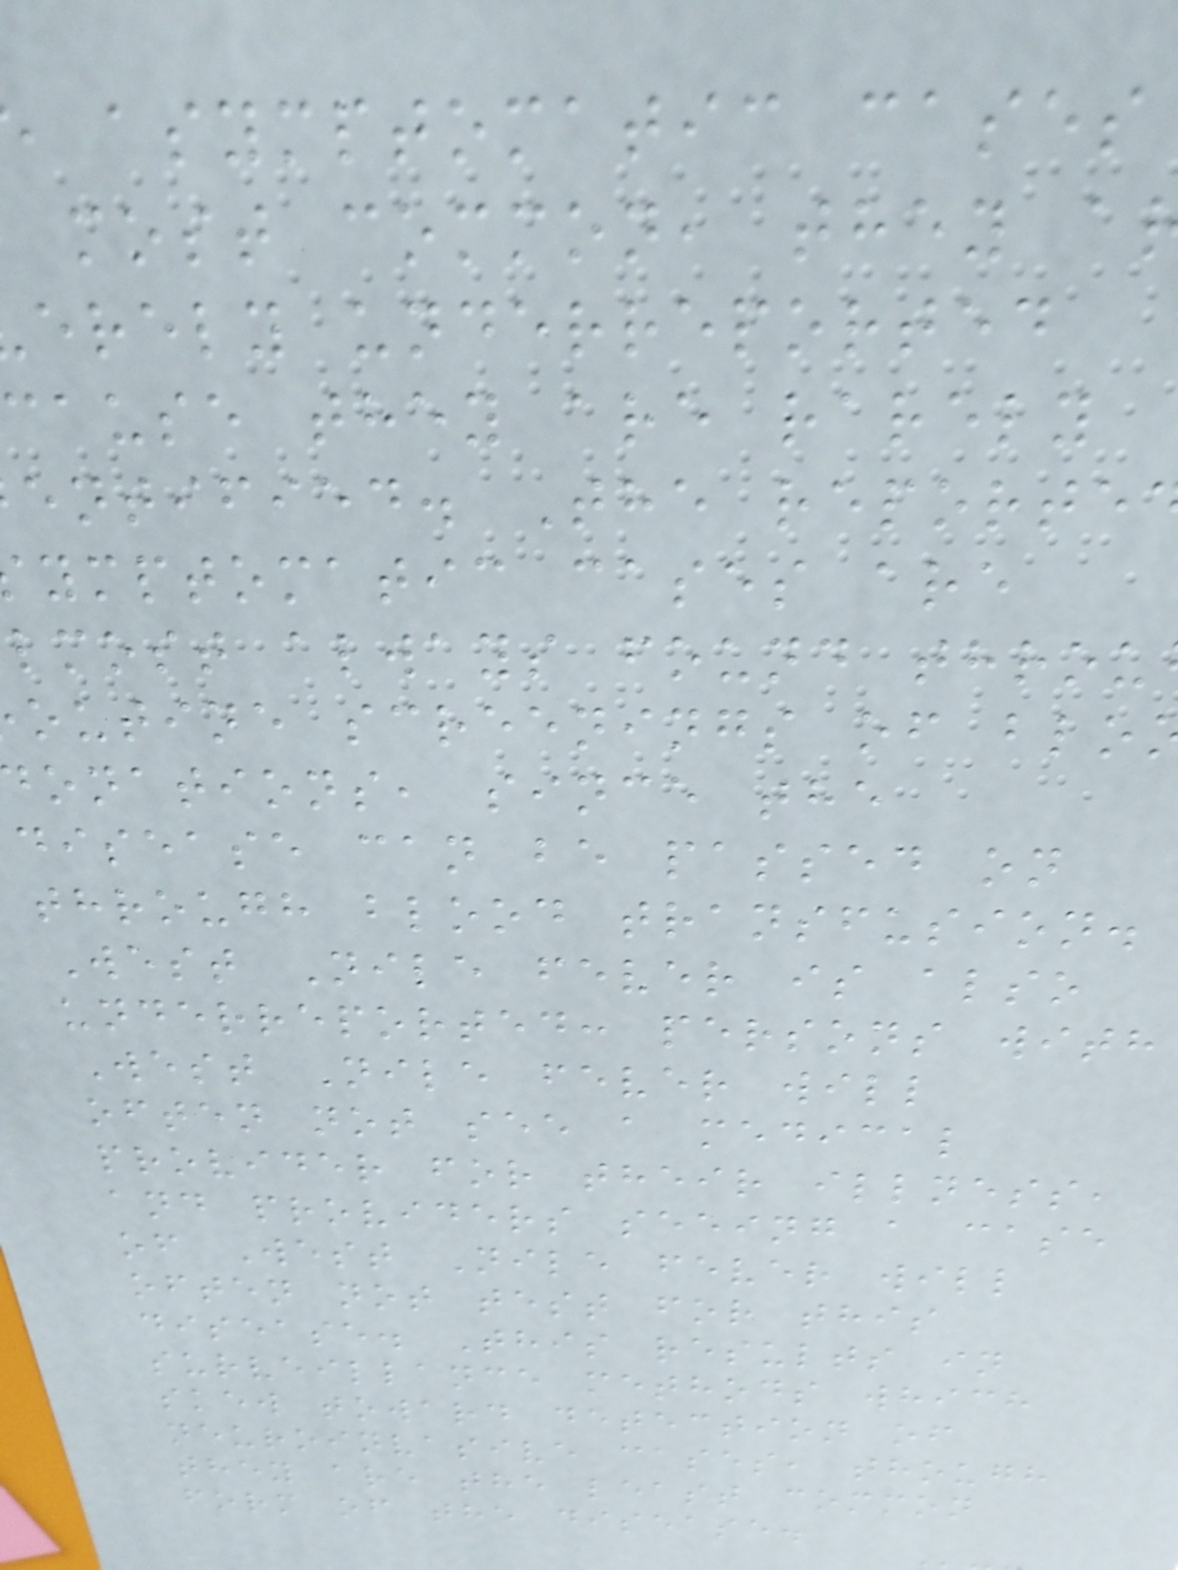asymptomatic cases
most common, they a
erely underreported
cause they are rarely
entified. The reporte
ymptomatic cases are
lmost always found throu
outine screenings of blo
onations, since the
disease can be passed on
through blood transfusion.
West Nile fever is also
underreported: persons with
West Nile fever will
often not see a medical
provider for their illness,
and providers seeing a case
of West Nile fever will
often not test for this
disease. This results in
surveillance methods which
skew toward detection of
neuroinvasive cases, though
they are the least common
form of the disease.
